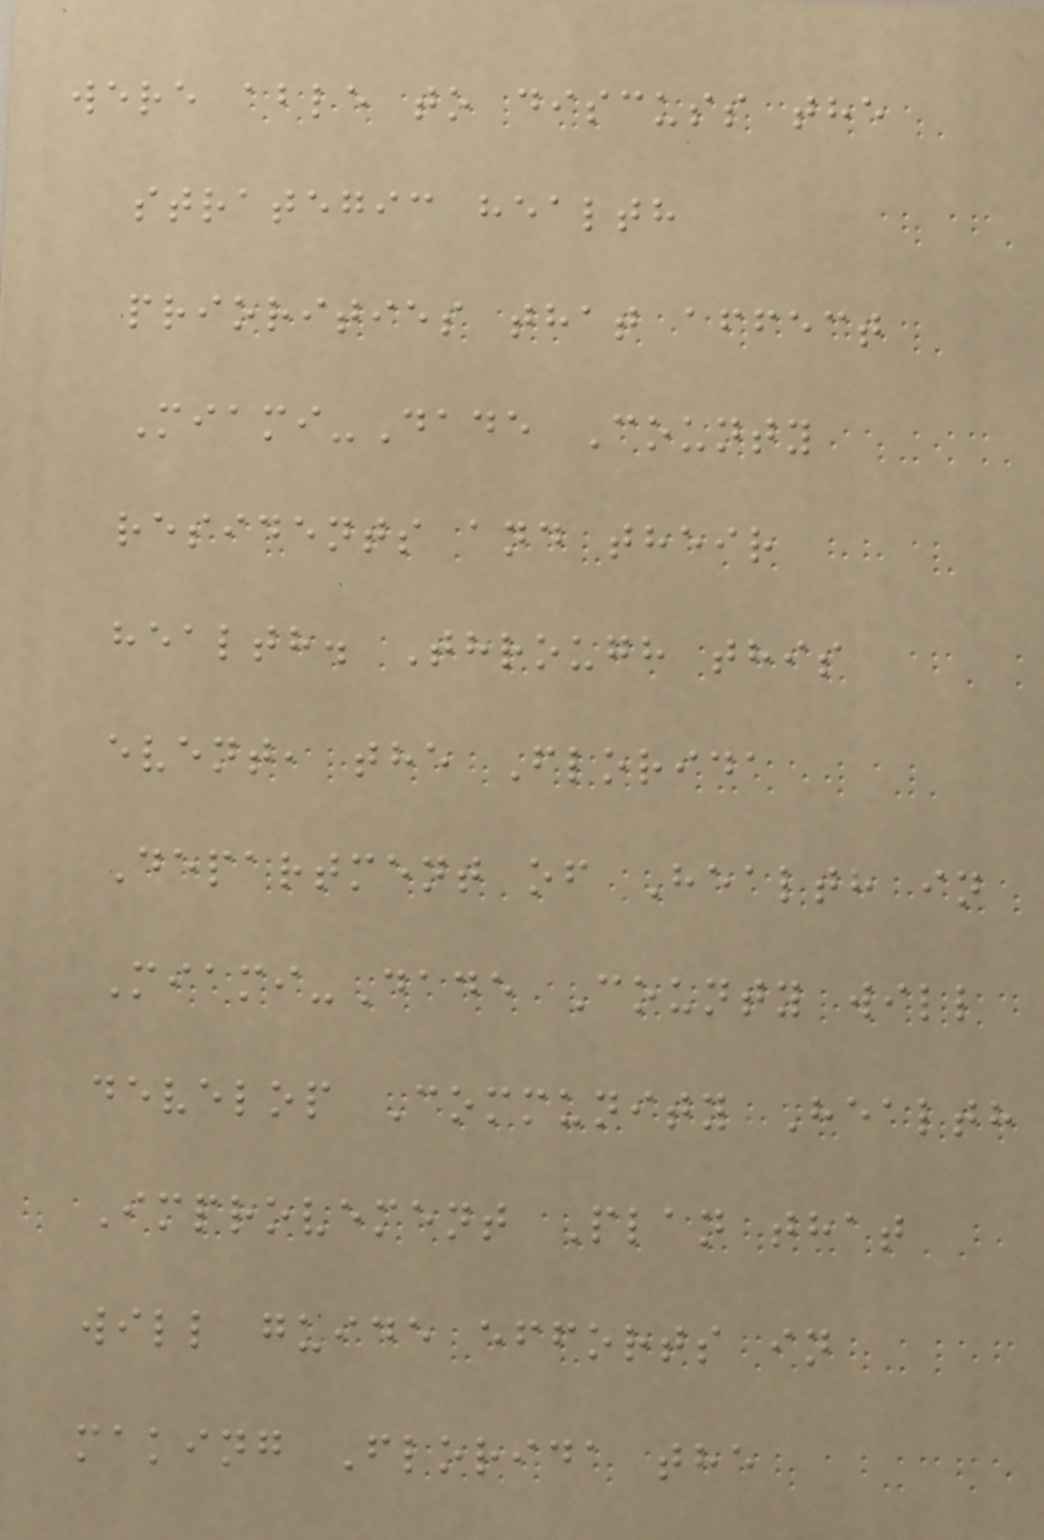were able to discuss the
strategic health
priorities that affect
Miami-Dade County
residents and their
health. Through this
event, the Florida
Department of Health in
Miami-Dade County will
develop Community Health
Improvement Plan that
will guide efforts in
making Florida the
